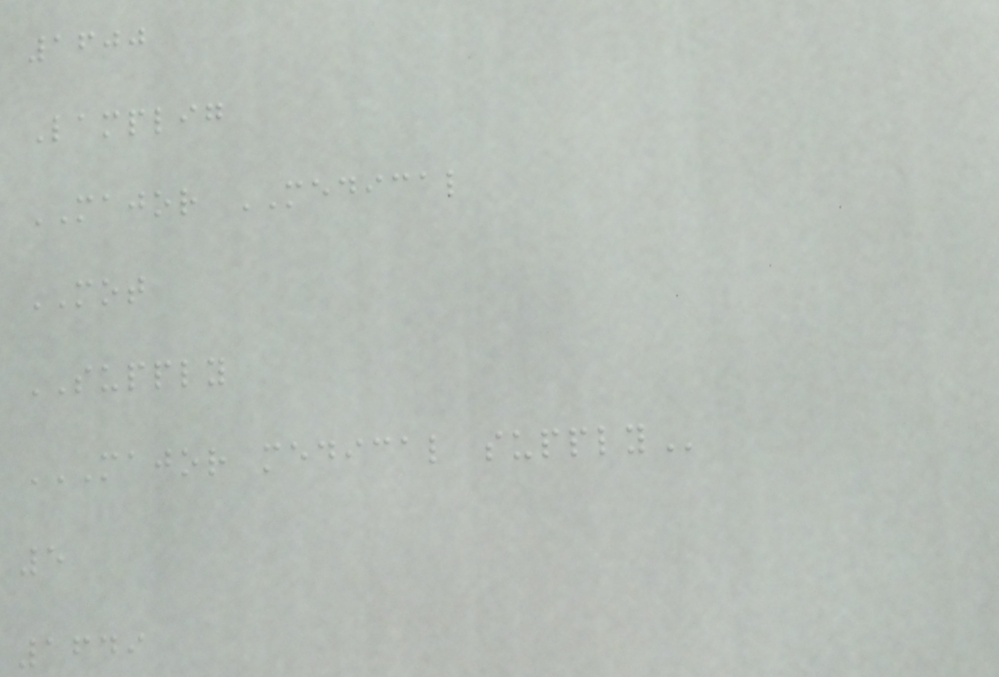1600
Lamplig
MAJOR MEDICAL
MOT
SUPPLY
MAJOR MEDICAL SUPPLY
5
1649
